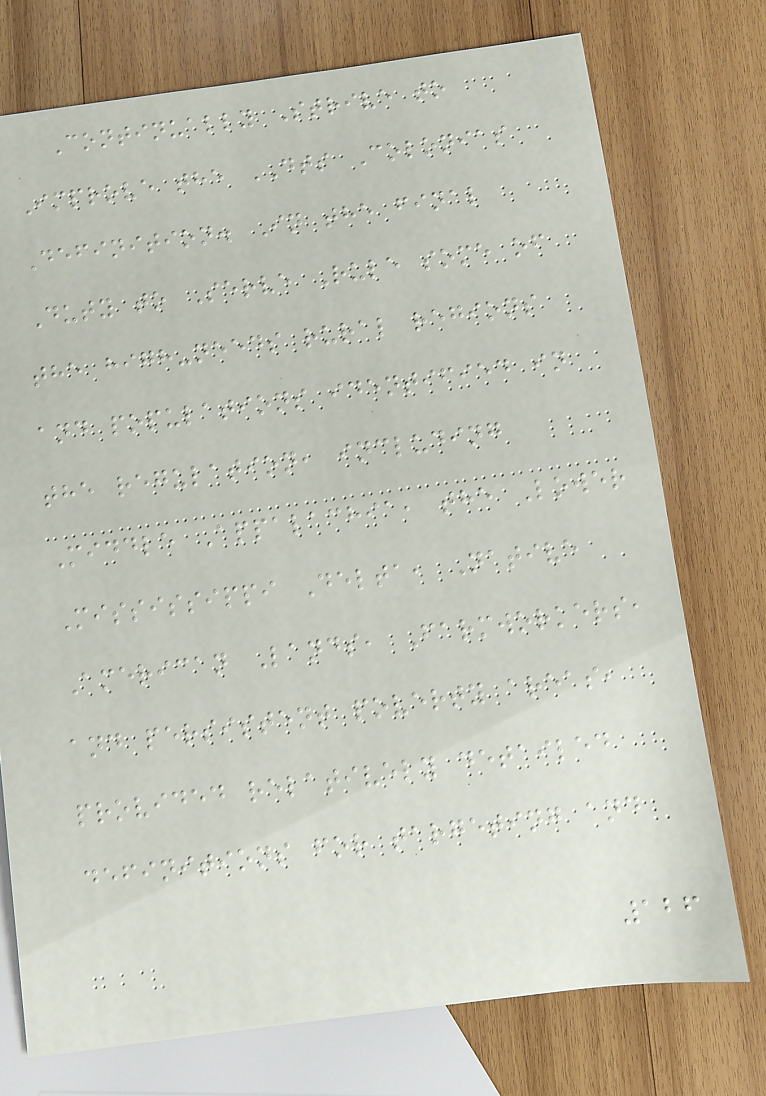Continually Strive to
Improve the DTS Colonias
Definition. In the final
Duty to Serve Rule some of
the high-needs rural regions
and populations identified in
the regulation, including
Middle Appalachia, the Lower
Mississippi Delta, Native
American Lands, Farmworkers,
and persistent poverty areas,
provided relatively detailed
definitions for targeting and
126
